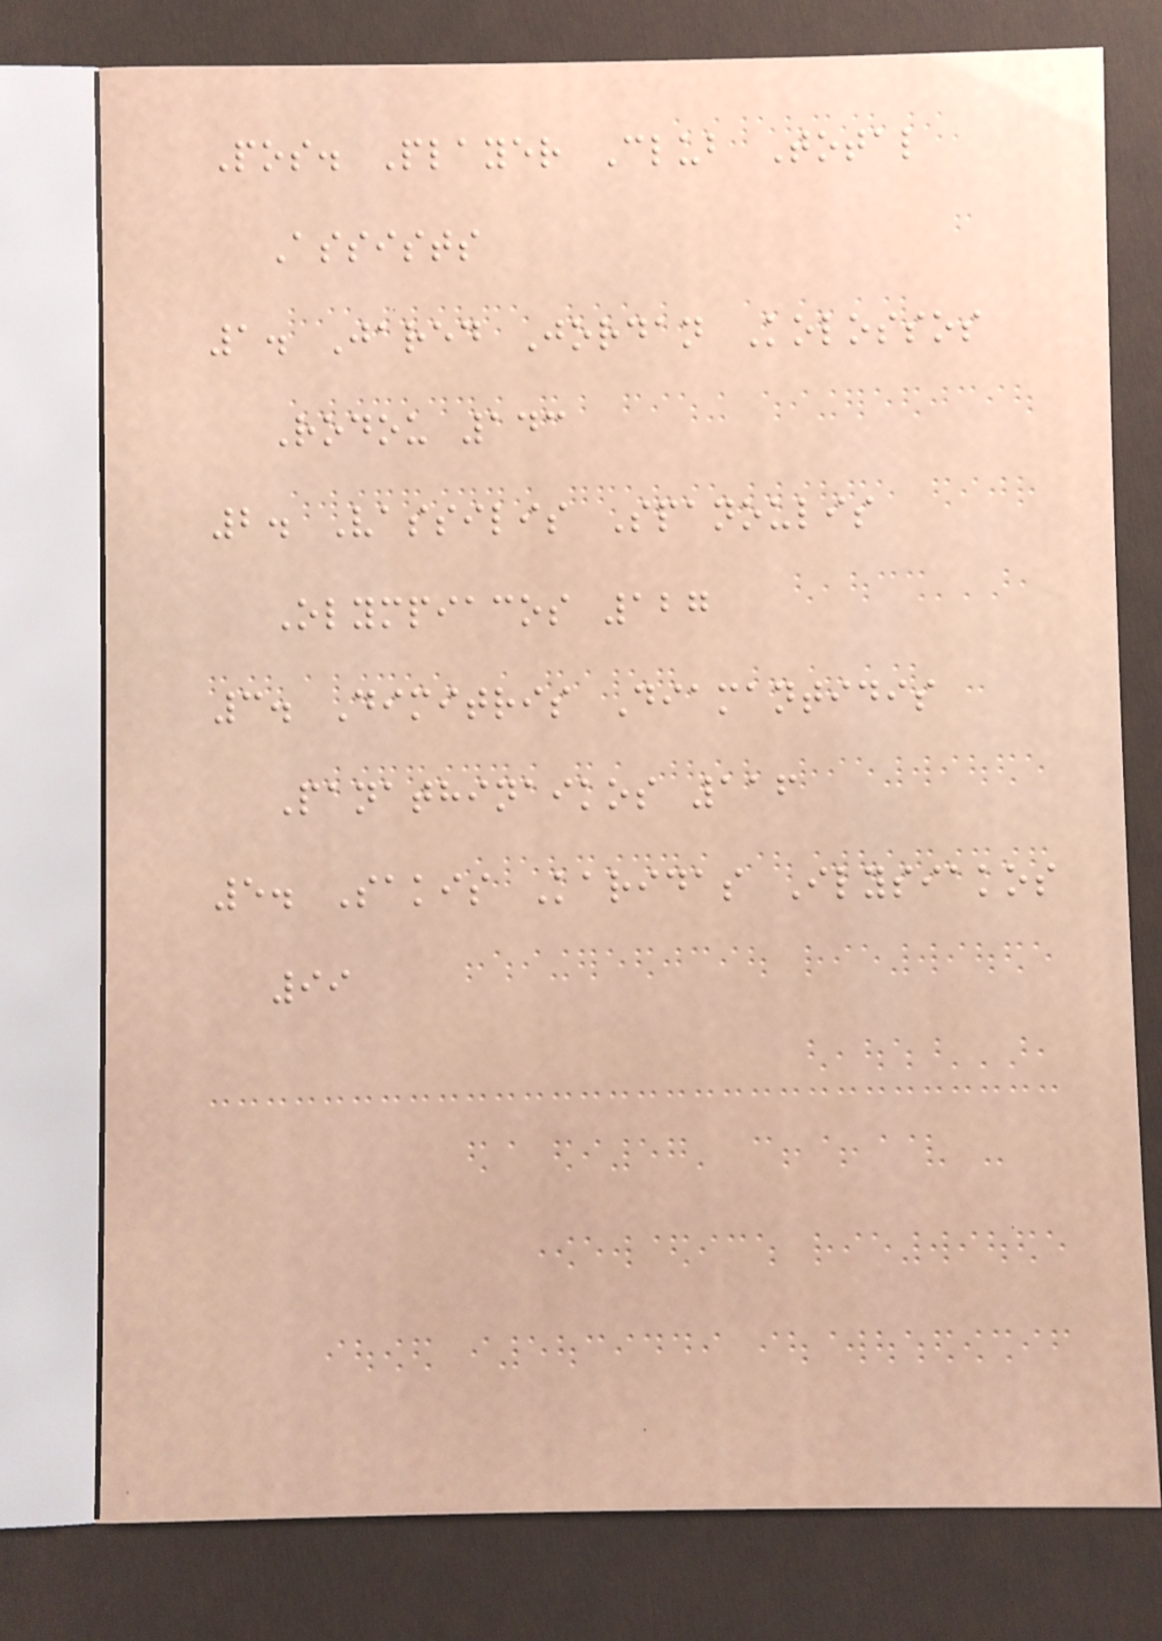Pos. Player Club Total
Assists
1. Jared Jordan Kolossos
Rodou 143
2. Vassilis Spanoulis
Olympiacos 127
3. Dimitris Diamantidis
Panathinaikos 116
5. Sakis Karidas Ilysiakos
99
